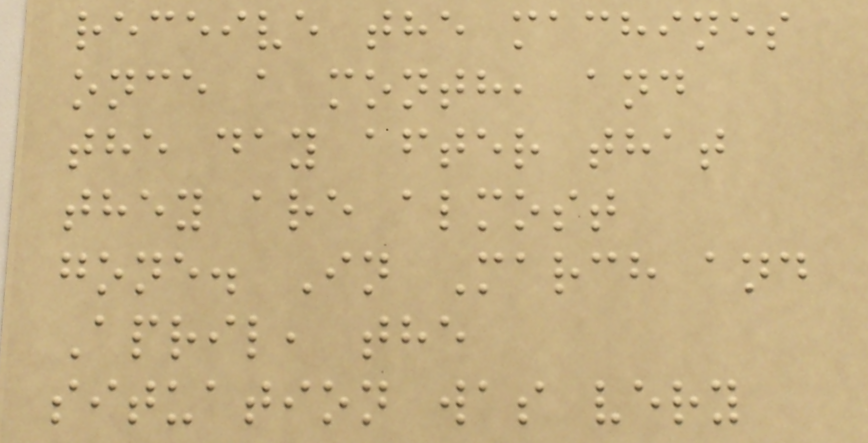receive the machines
once a month, and
the day after that
they are almost
gone. In March and
April, the
situation was very
